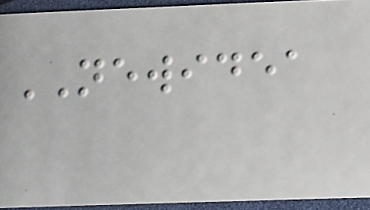NEWIDEA
